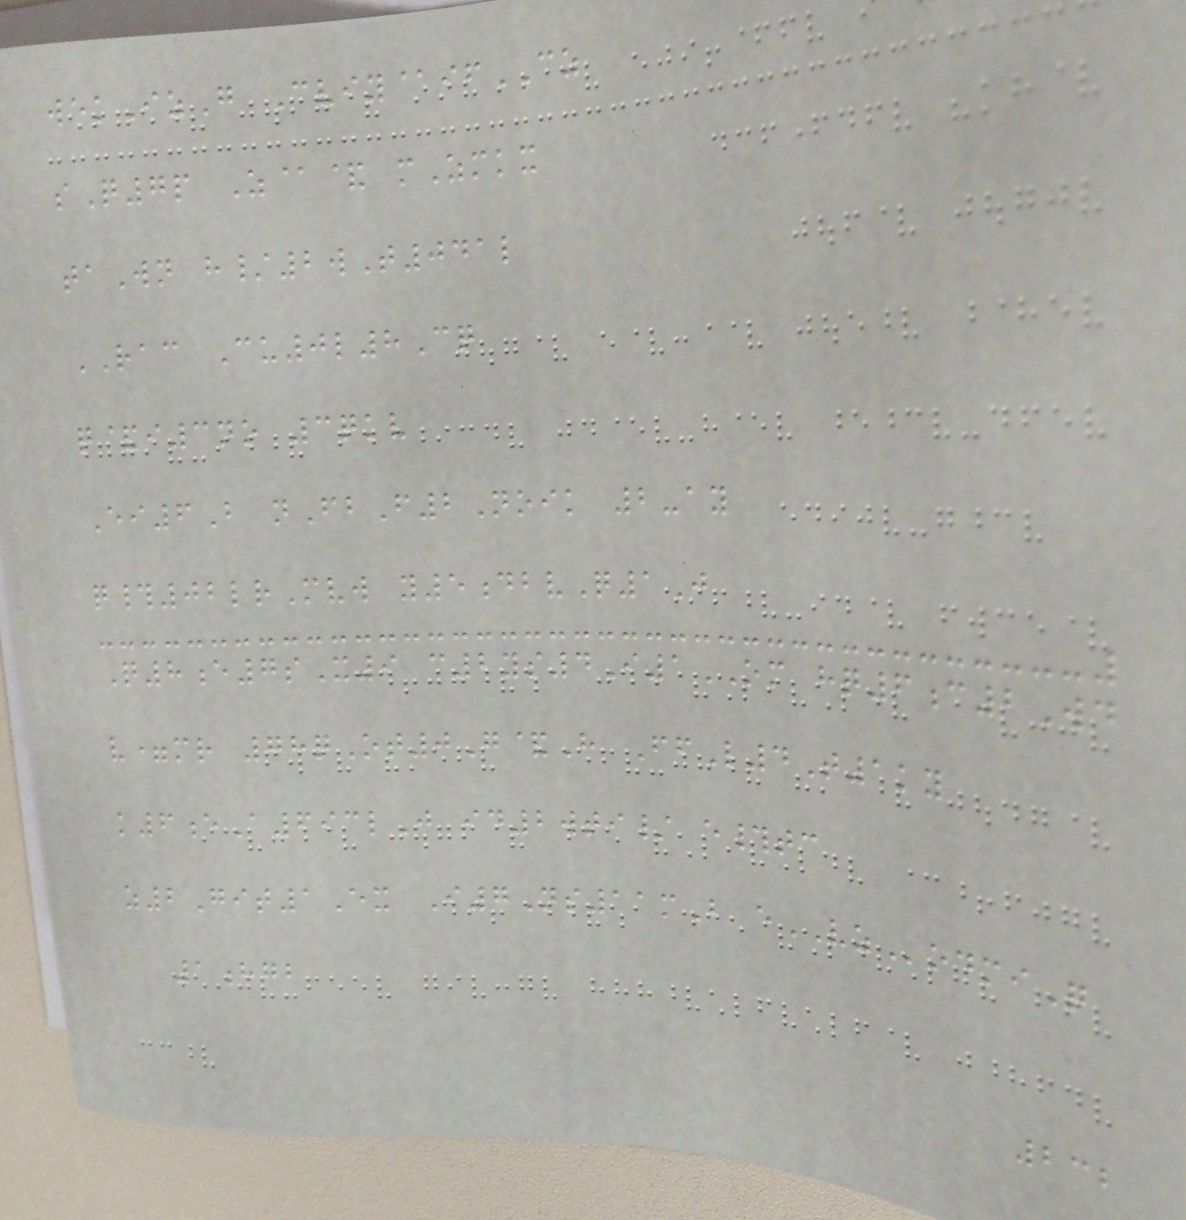wekIzG Cviy@ifCZ
sQ7p Z@& mZmkx
taWn h/2wT041l
RAC Cu0l8Cq
q&i3no 3qkv
Ei6B nFbF2Noik 2-ay
q#02lrMvw y5dbvQ1J
Q8e7sX9 c2ys4I1OM hq6c2Wd
v=mr 78qOt0G&H FfL4T1ky
k6eA693lJ id2wti/ e#tc
z2Git1Ex I7Ns11mB eVZodmiQ
1hgb
232
